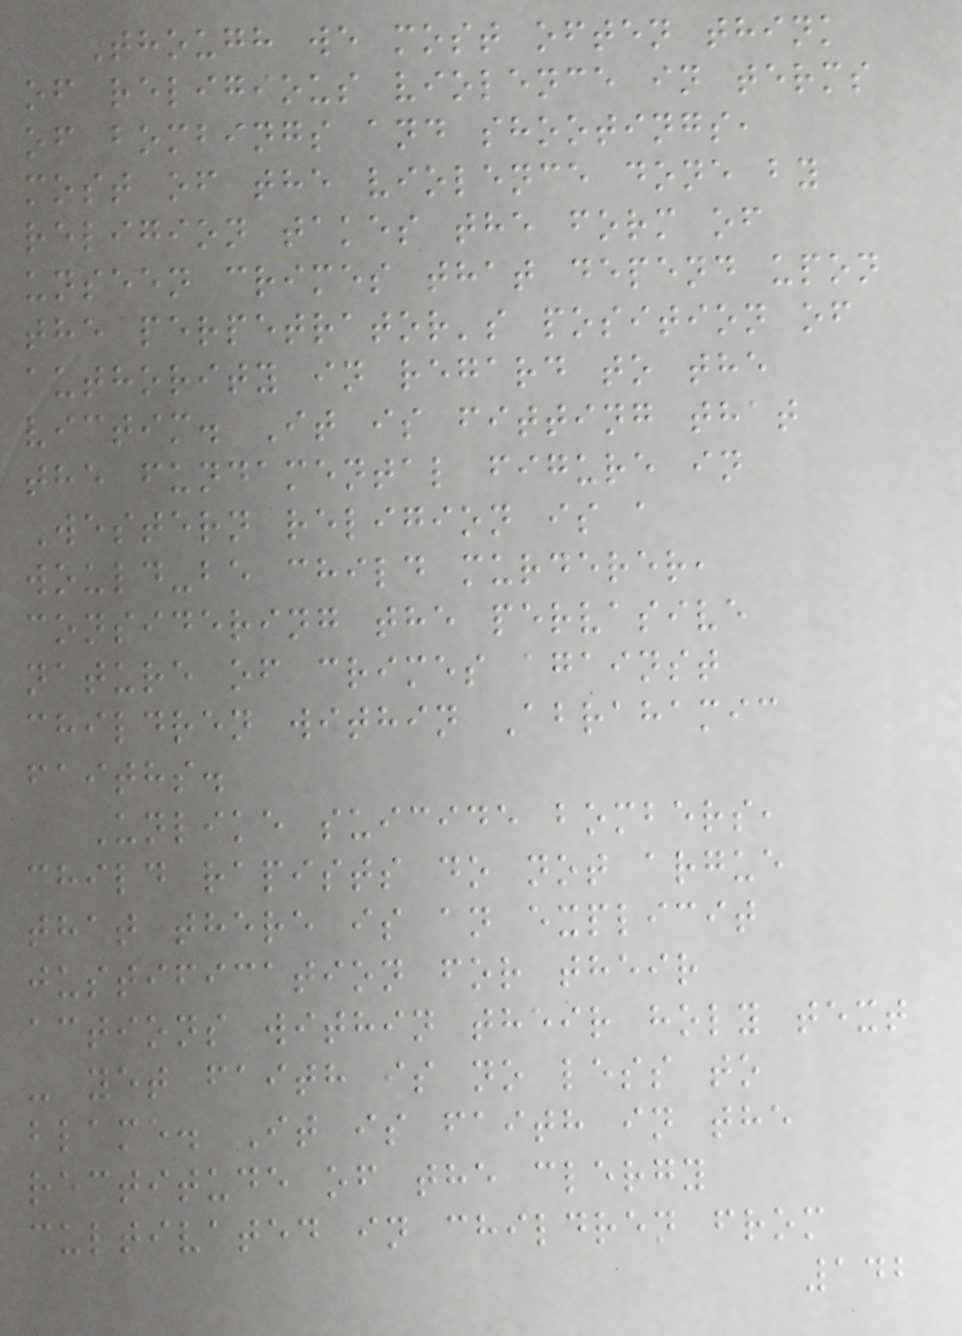Though we most often think
of religious violence in terms
of bombings and shootings,
most of the violence done by
religion takes the form of
unseen crimes that depend upon
the perpetrator's position of
authority in regard to the
victim. It is fitting that
the fundamental figure in
Western religion is a
would-be child murderer,
considering the pervasive
nature of crimes against
children within Abrahamic
faiths.
Unlike suicide bombers,
child rapists do not argue
that there is an explicit
justification for their
actions within their holy text
- yet faith is no less to
blame. It is faith in the
rectitude of the clergy
cultivated in children from
142
